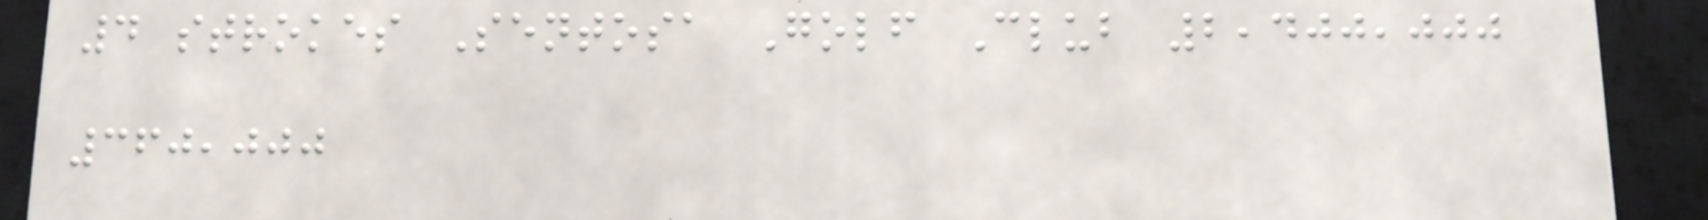4 strokes Sentosa Golf Club 2,400,000
360,000
